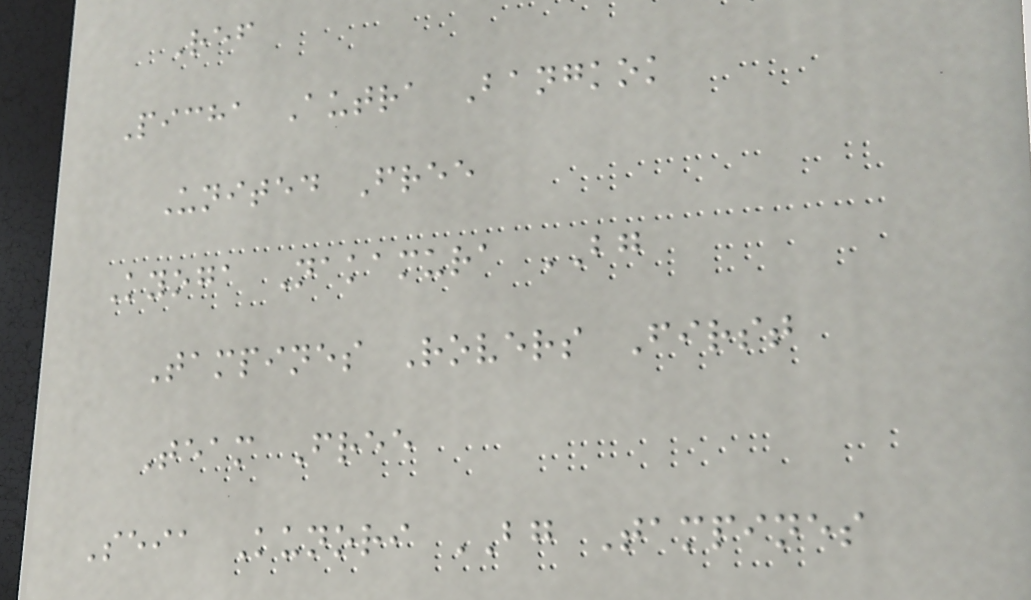Ref
Picha Autra Bangkok
United Free
Kyoga Nakamura BG
Tampines Rovers First
Team Free
Seia Kunori BG Tampines
